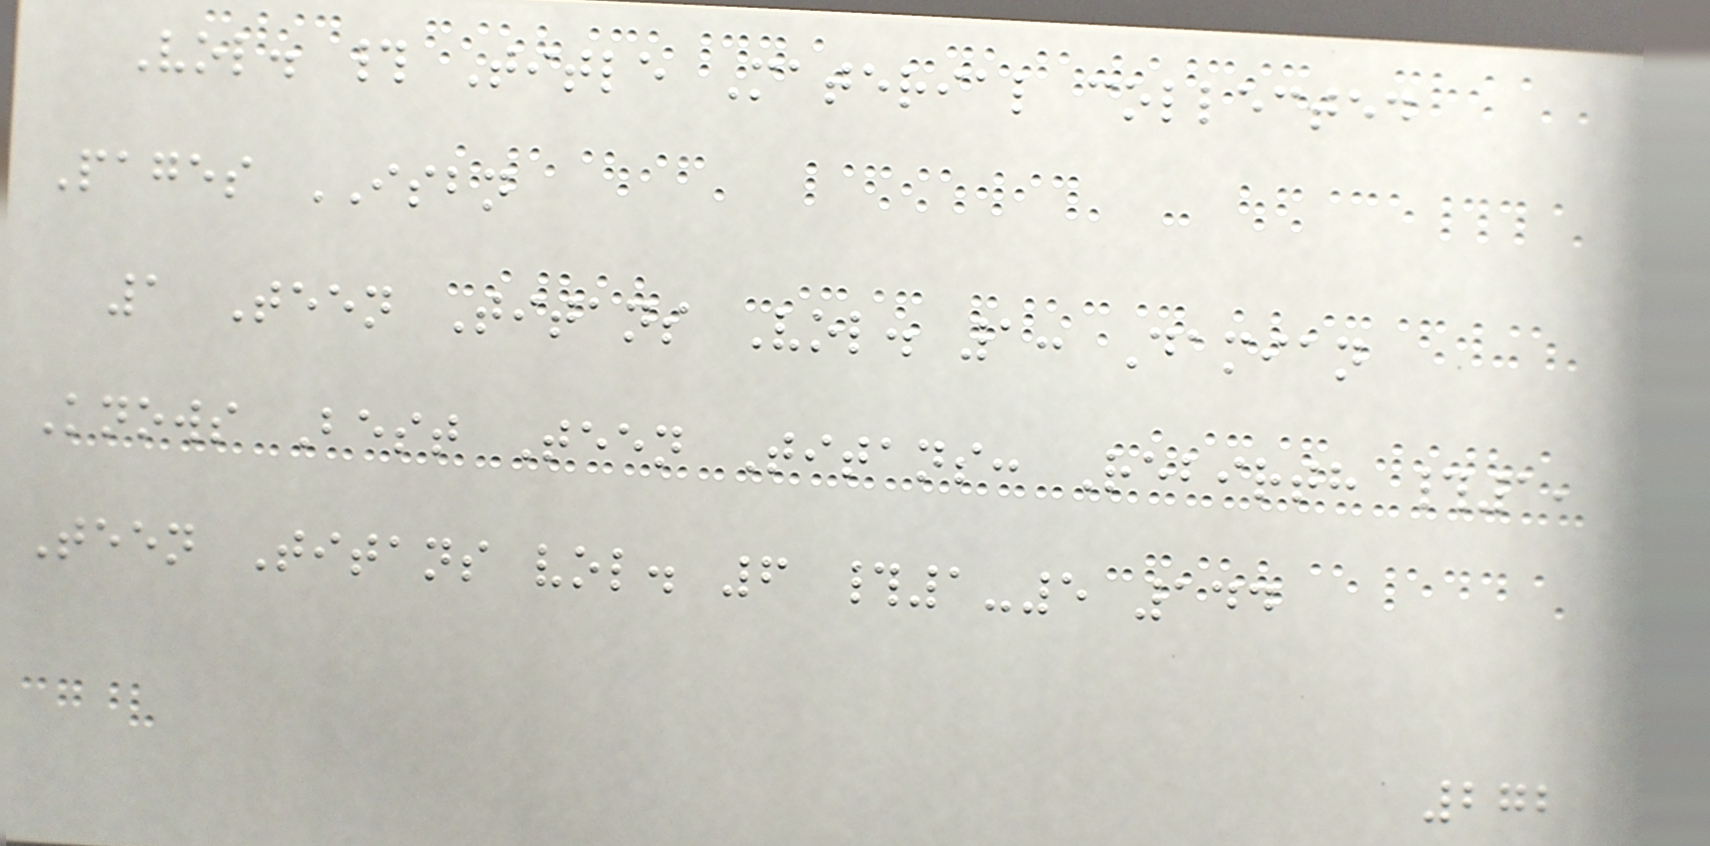Vol. # Title Material collected
Pages ISBN
1 Teen Titans Vol. 1: Damian
Knows Best Teen Titans: Rebirth #1,
Teen Titans vol. 6 #1-5 144
272
